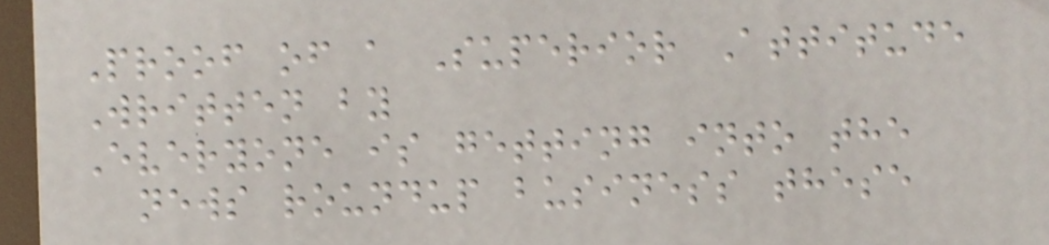Proof of a Superior Attitude
Written by
Everyone is getting into the
news roundup business these
